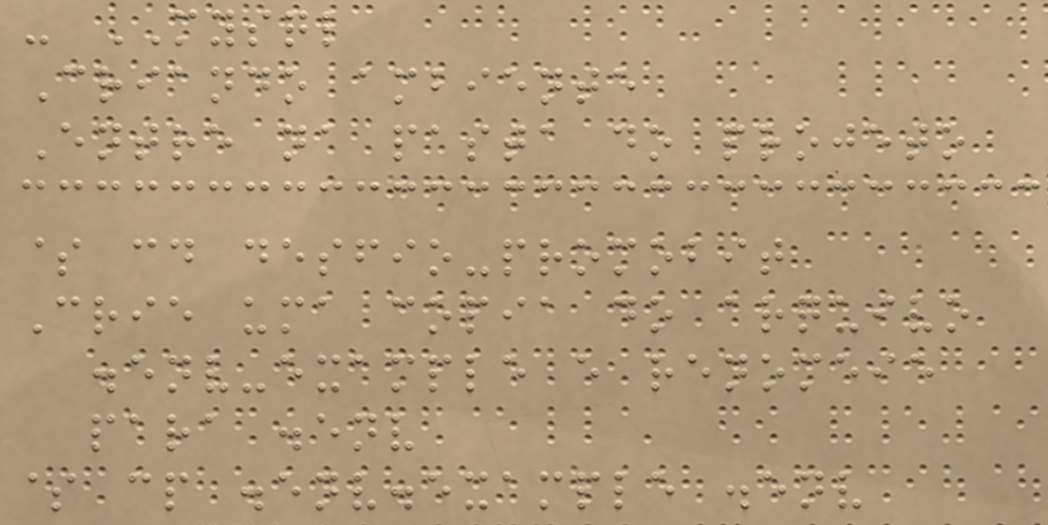- MYSQL
Criando ambiente
Entre na pasta do projeto
$ cd desfio-promobit
Crie uma copia do arquivo
.env-example e renomeie
para .env
$ cp .env.example .env
